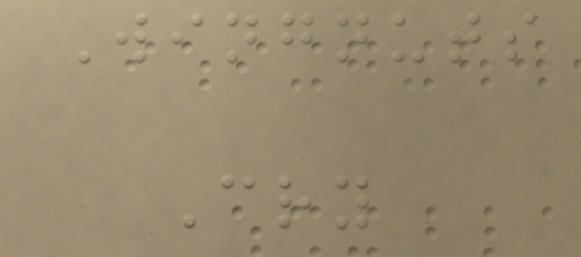Wingnuts
Cry
